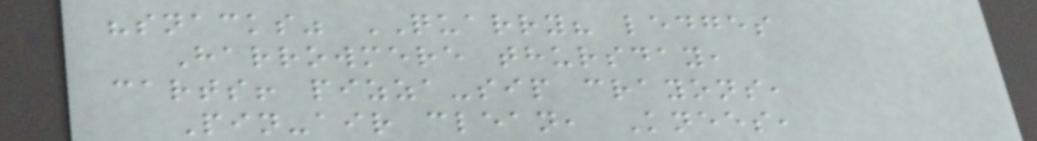"snacks" QUARRY? ledges
Harrowmere thursday,
carts! pizza-sip crayons,
Pin-air clean, Knees,
